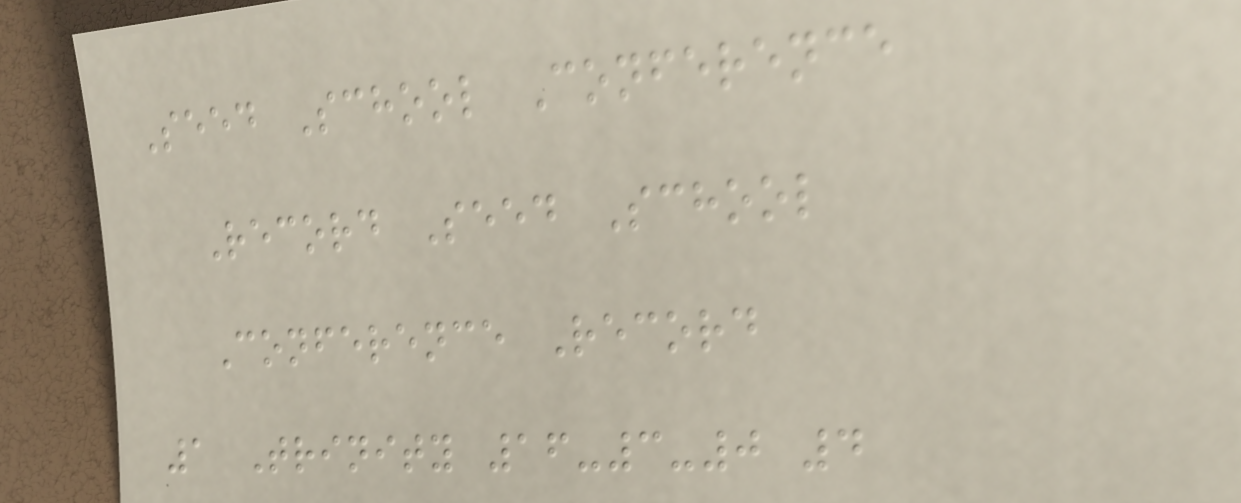Seed School Conference
Record Seed School
Conference Record
1 Trinity 16-3-0 4
